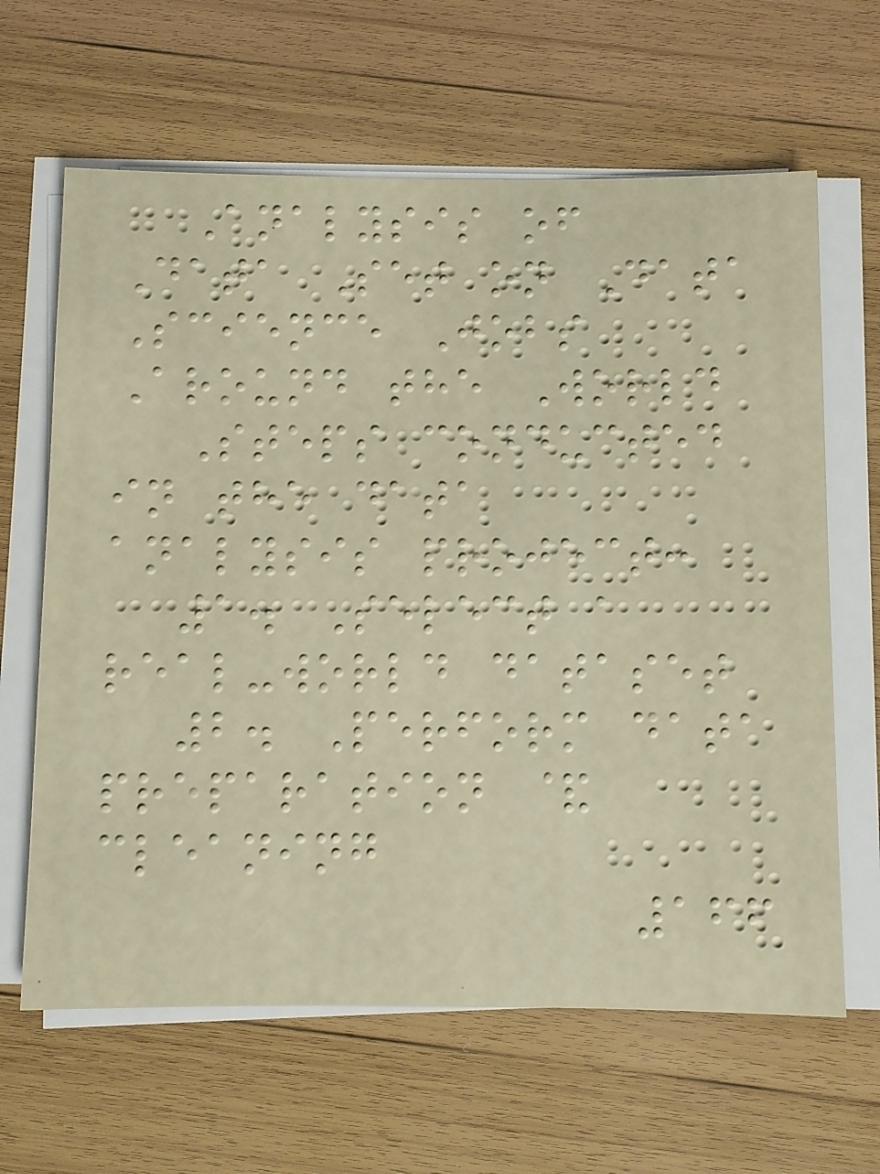Analysis of
Data Set on Data
Science Jobs
Around the World
Steps conducted
in the data
analysis project:
1. Select a
real-world dataset
2. Perform data
preparation &
cleaning
166
